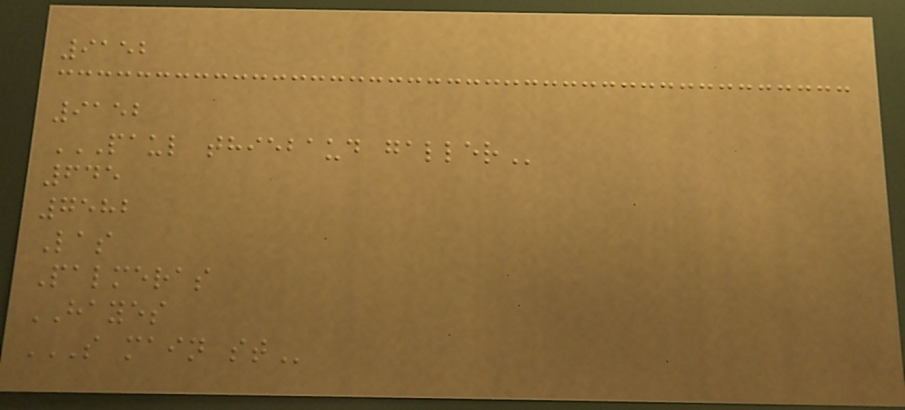9152
9152
PAUL THIEBAUD GALLER
645
7582
Las
Palmeras
HAYES
S MAIN ST
